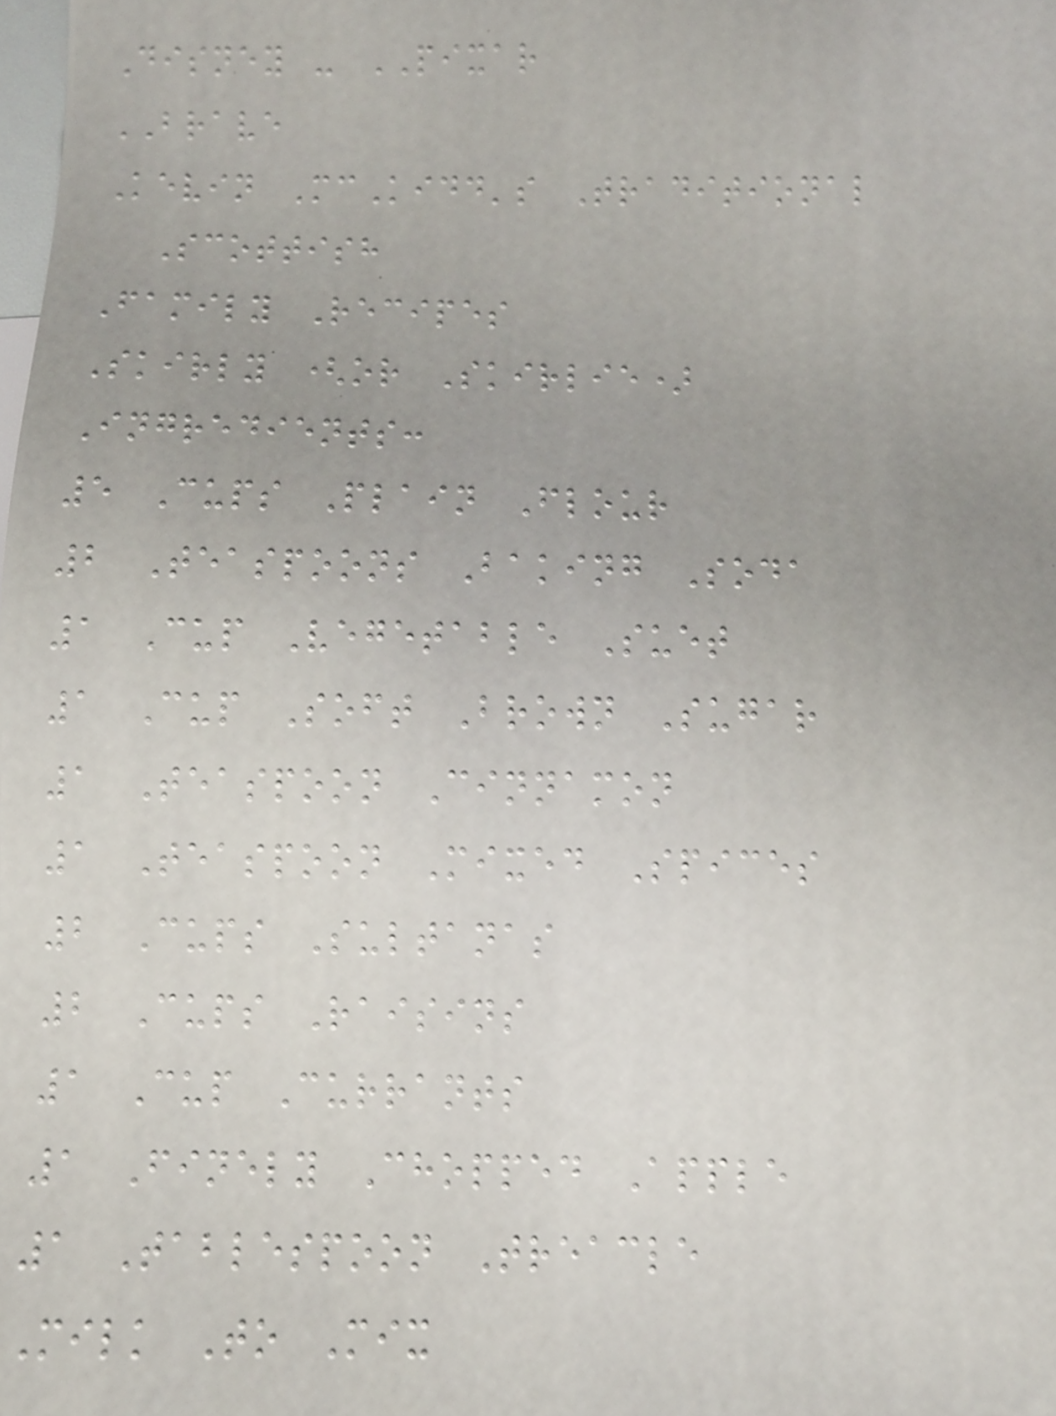Disney - PIXAR
BRAVE
Kevin McKidd's Traditional
Scottish
Family Recipes
Skirly (or Skirlie)
Ingredients:
5 Cups Plain Flour
2 Teaspoons Baking Soda
1 Cup Vegetable Suet
1 Cup Soft Brown Sugar
1 Teaspoon Cinnamon
1 Teaspoon Mixed Spices
2 Cups Sultanas
2 Cups Raisins
1 Cup Currants
1 Finely Chopped Apple
1 Tablespoon Treacle
Milk To Mix
